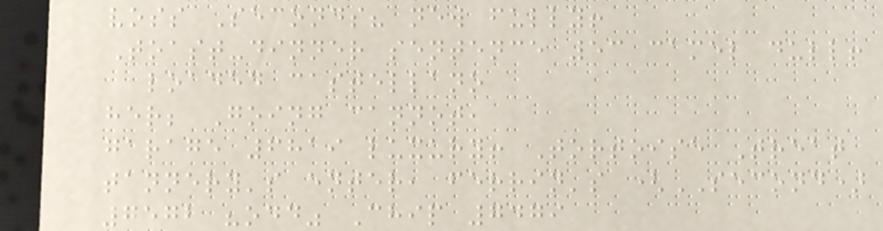voss Seconds? new fully!
Toast-dinner sentence 53 camel dull!
loaded castellano
her; Going cannot,
garage 6819 luxury! Tortoise Treat
tannery's enter, ferrin's (SECOND)
7572 "odd" Chip 7479
